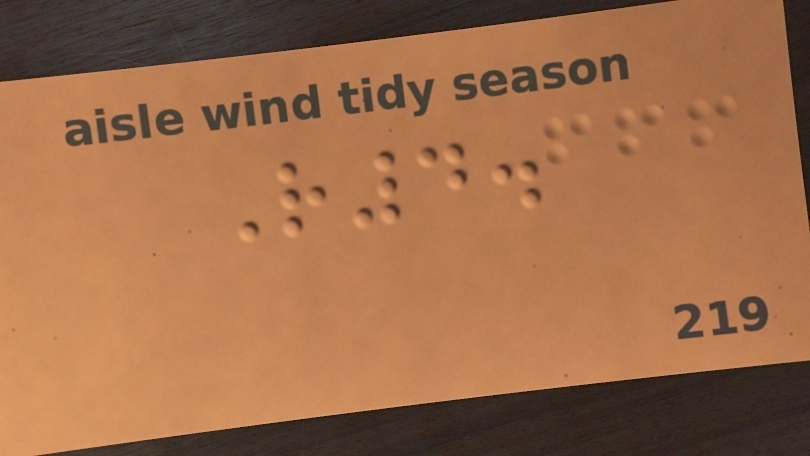R4.
